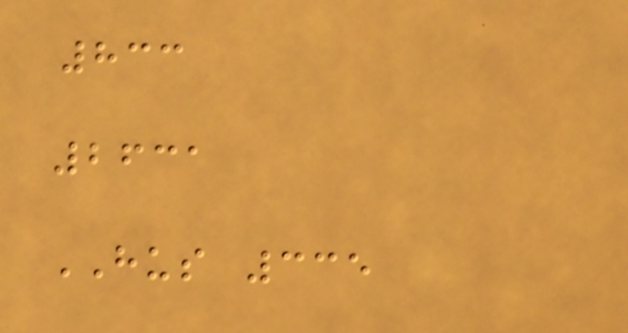833
2631
HUS 335
